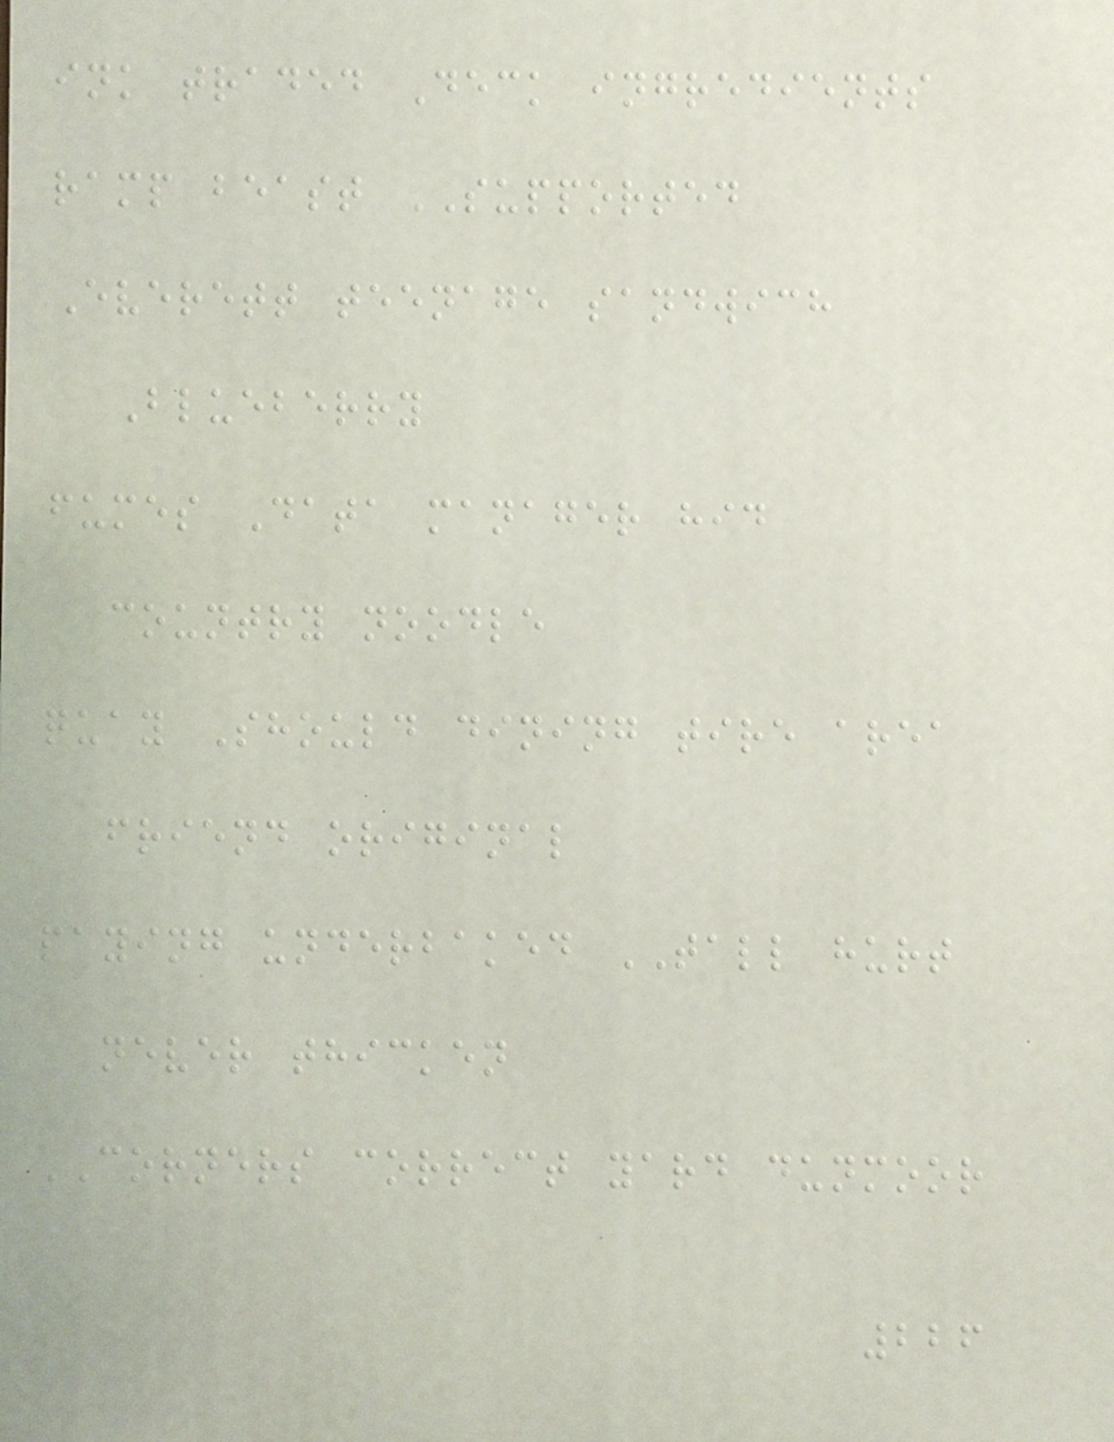ink traded Deck ingredients
ramp beast SUPPORTED
Everett teenage sandwich
Blueberry
fumes Data manager hid
country noodle
quay Should dining tire area
friend original
paying underbaked TALL hurt
never thicken
CORNERS correct yard dunmoor
226
